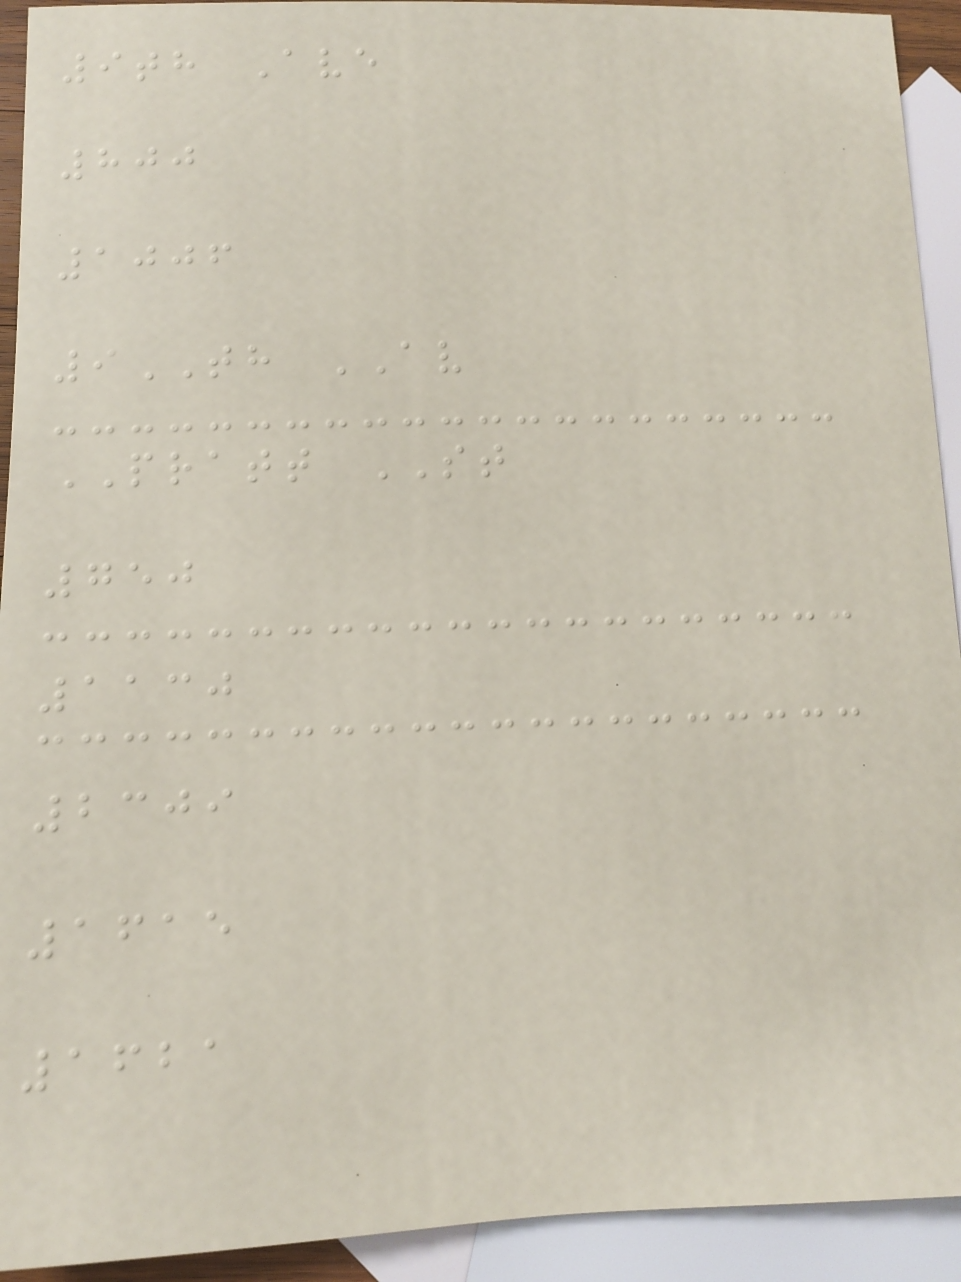9th Ave
800
1006
9TH AV
PRATT ST
750
1130
2309
1615
1621
